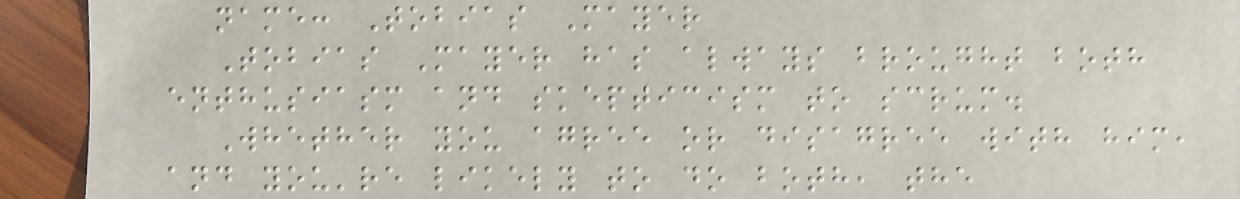name: Tobias Mayer
Tobias Mayer has always brought both
enthusiasm and skepticism to scrum.
Whether you agree or disagree with him,
and you're likely to do both, the
